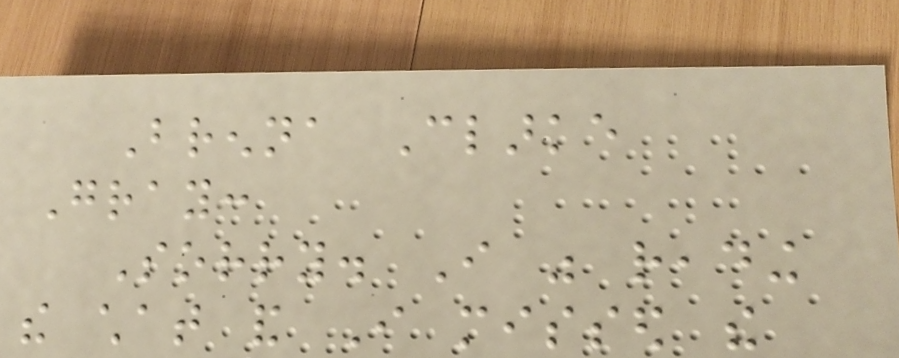Brenna Clarke
Gray:
Sorry. I was reading
the chat and I missed the
